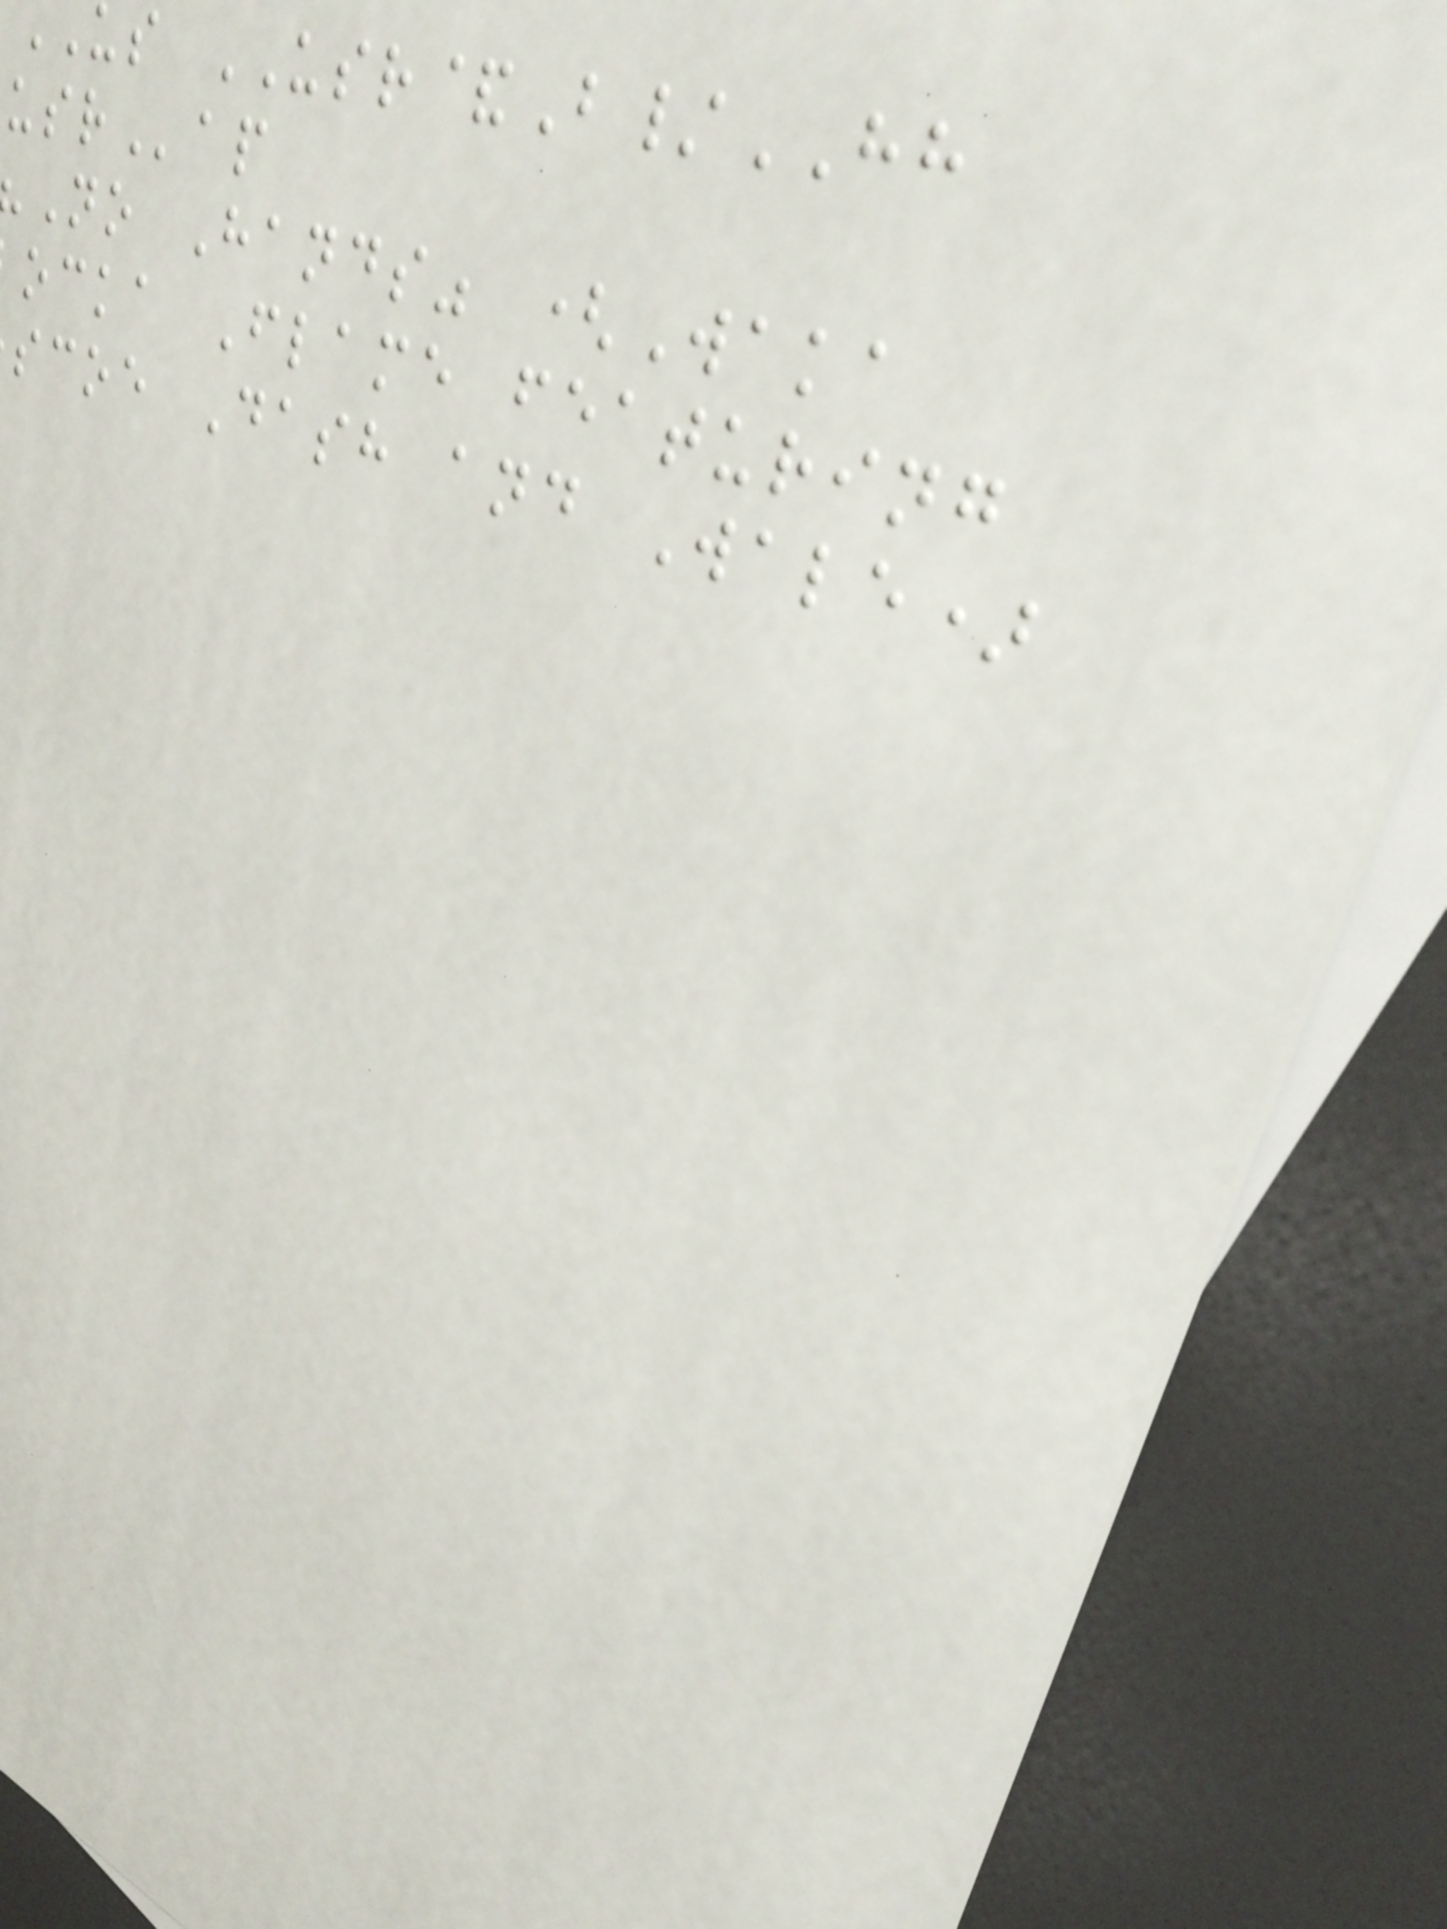us USR&B/HH
No Hands" (Waka
ocka Flame featuring
scoe Dash and Wale)
